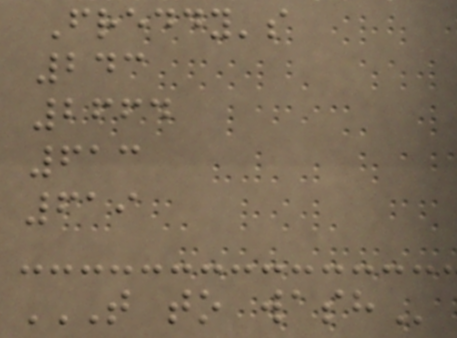Freddy's
243
2664
613
619
T TO WASH
